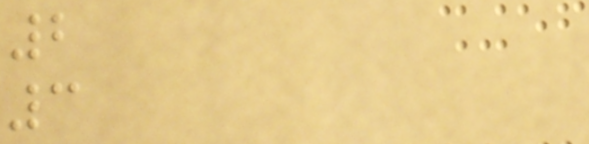2
3
